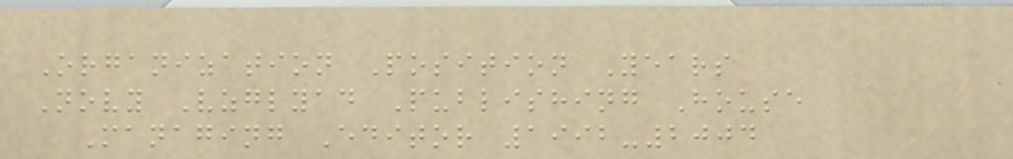Organization Position Years
Novy Vzglyad Publishing House
Managing Editor 1992-2004
